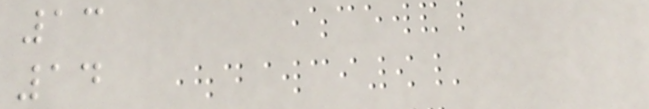13
14
